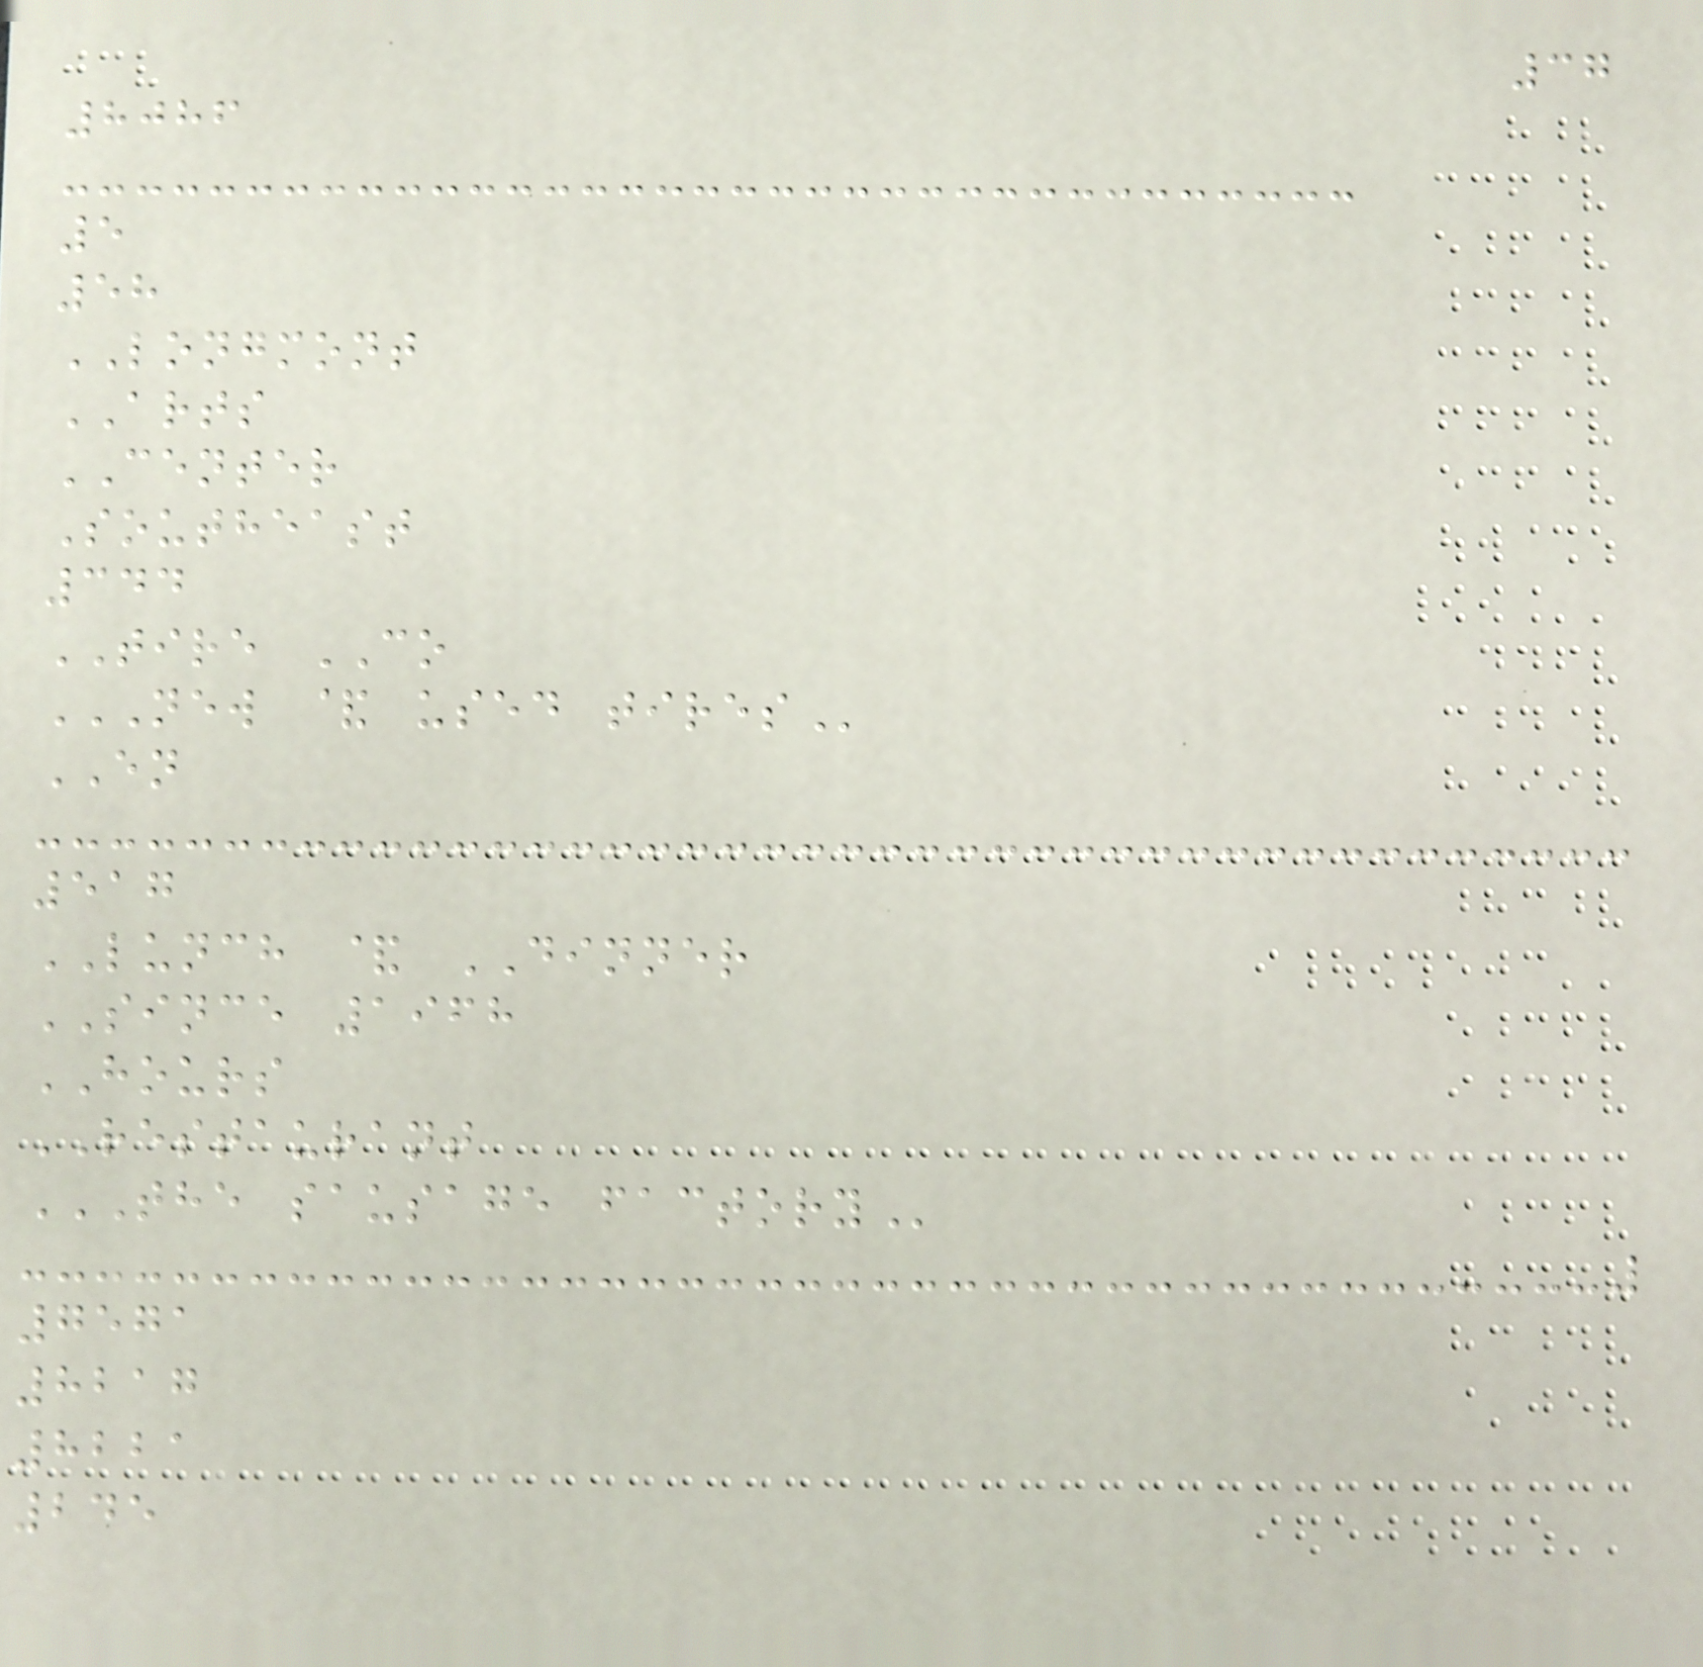37
8086
5
58
LONGMONT
ARTS
CENTER
Southeast
344
TIRE CO
NEW & USED TIRES
EN
517
LUNCH & DINNER
SINCE 1968
HOURS
RESTAURANT
THE SAUSAGE FACTORY
7571
8217
8221
245
